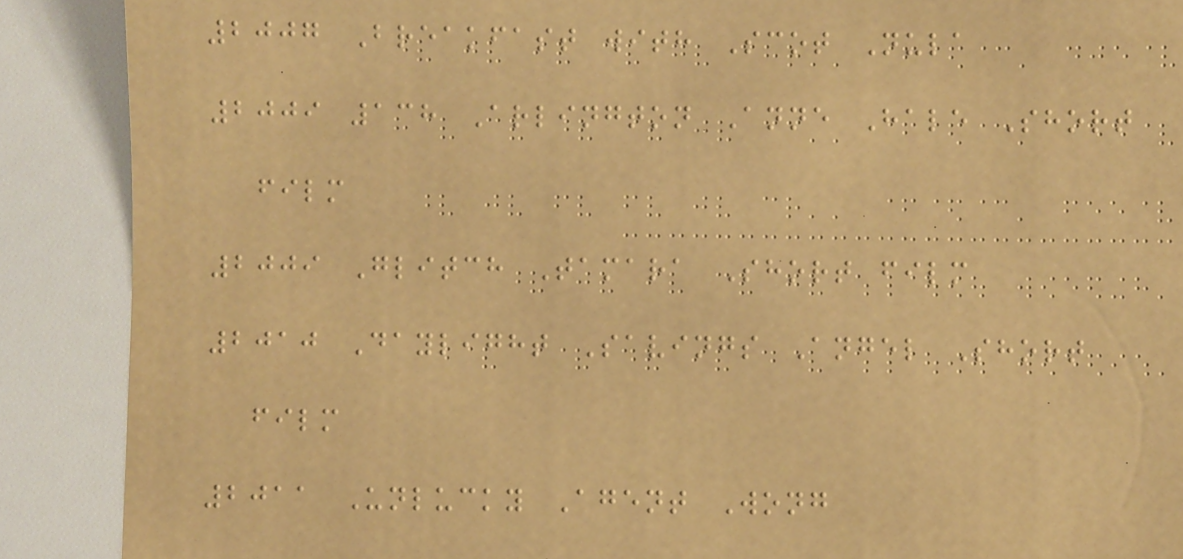2007 Breakfast with Scot Nula
2009 138 Arlington Anne Hale Short
film
2009 Glitch Tamara Short film
2010 Daylight Savings Angel Short
film
2011 Unlucky Agent Wong
